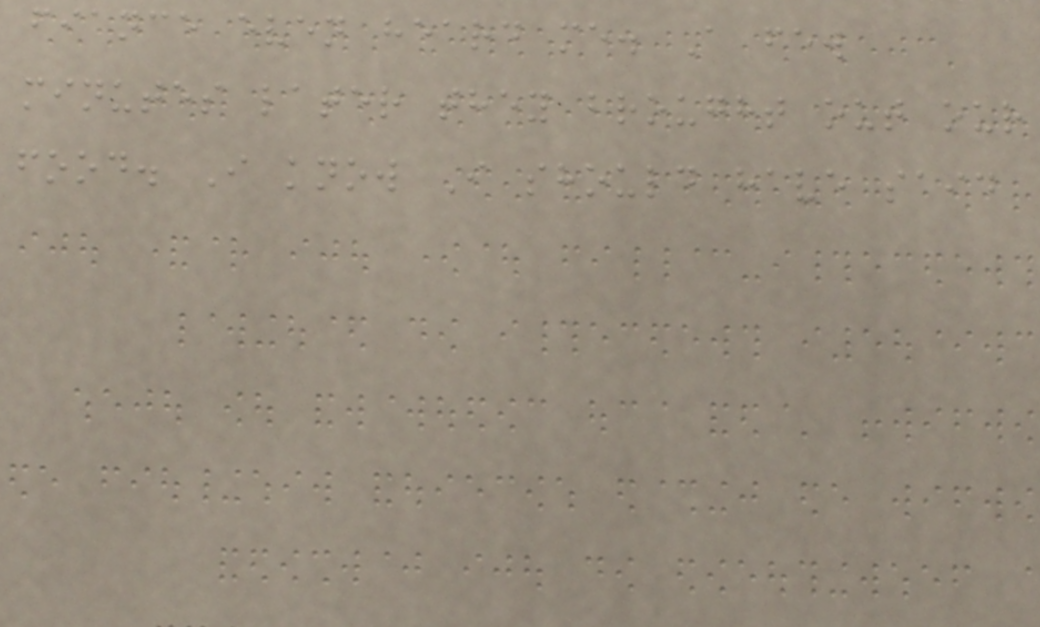fiance even heard me. A few
minutes later they brought out our
food. I know I should have said
